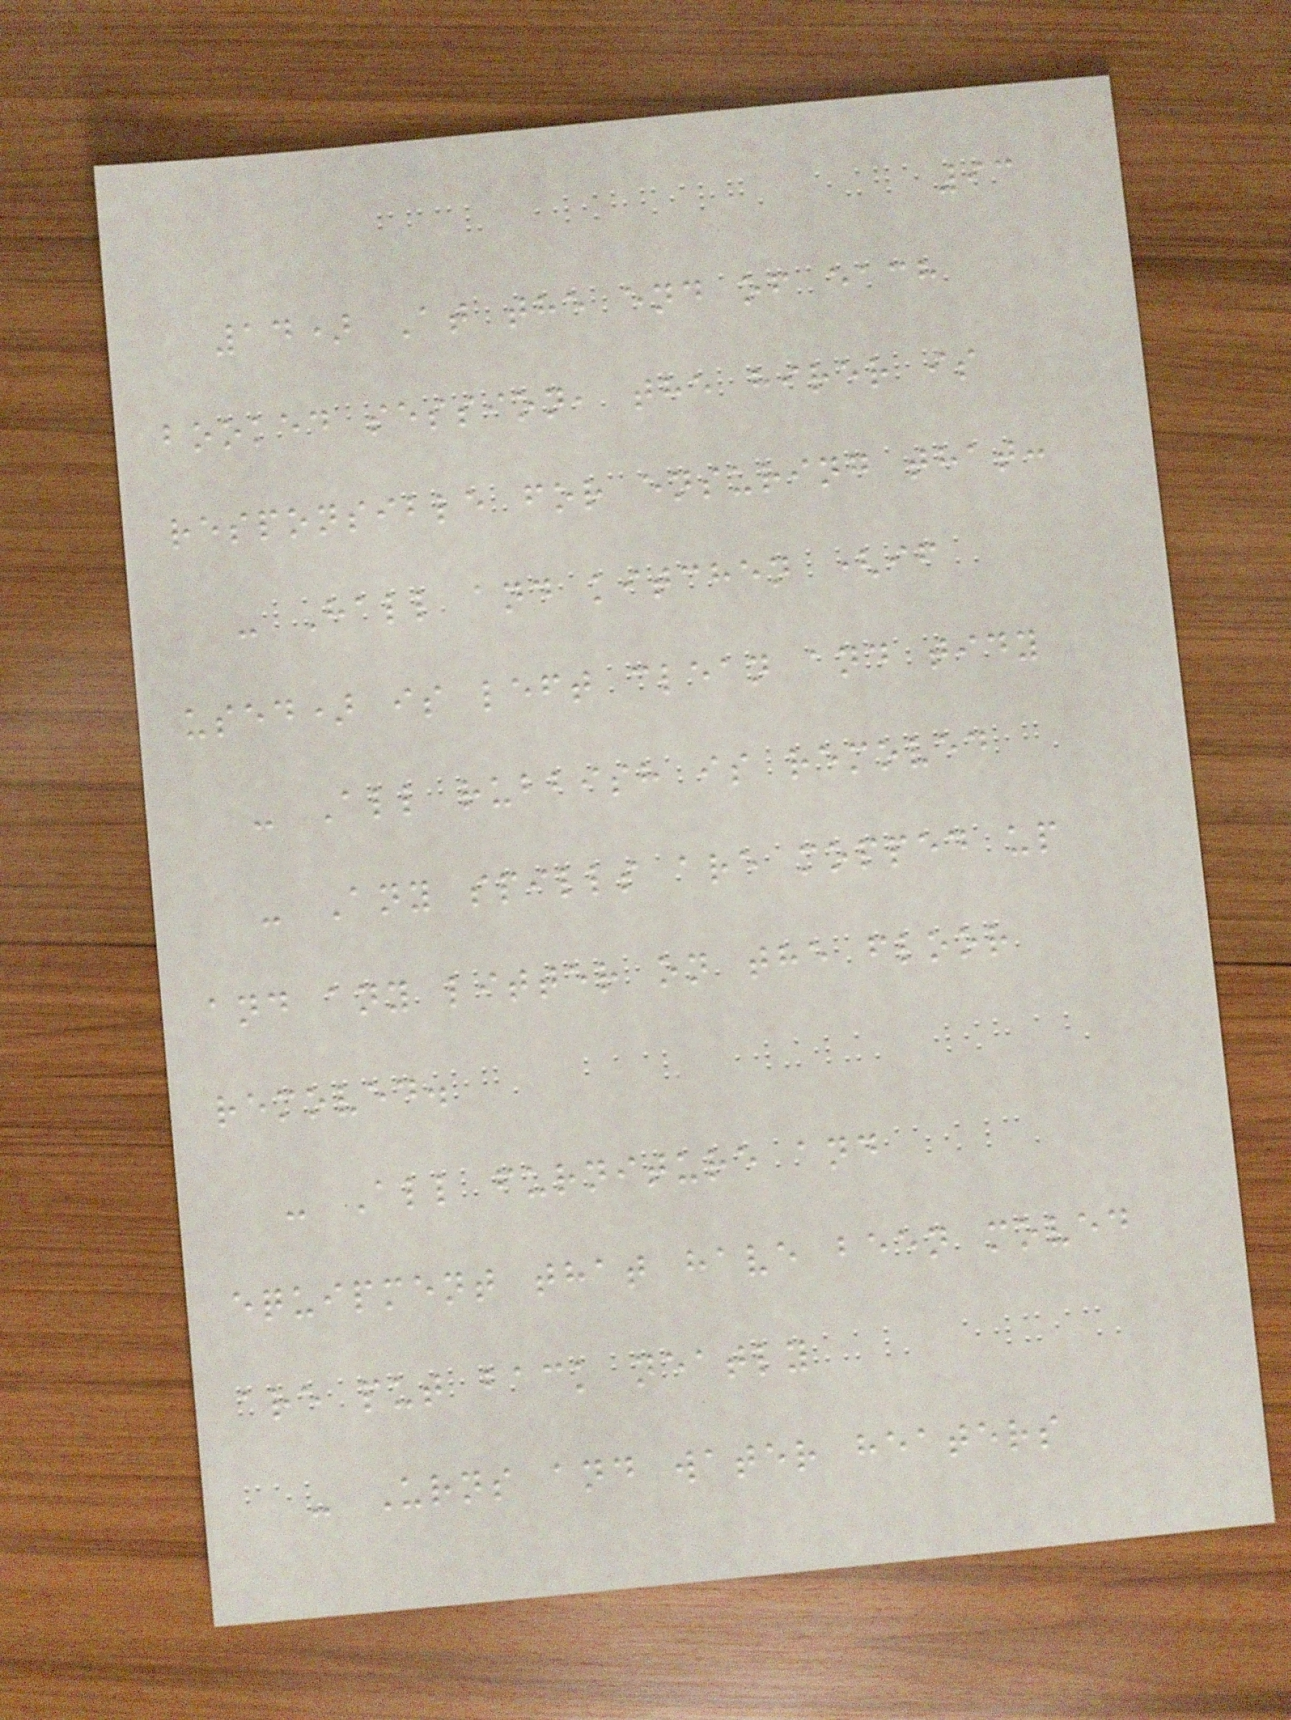93
14) At the end of each
booked session, the hirer is
responsible for ensuring that:
- Hall and kitchen (if
used) is left clean and tidy
- All rubbish is removed
- Any spills are mopped up
and any litter on the floor
removed.
- All furniture and
equipment that have been moved
are put back neatly
- Urns and water heaters
